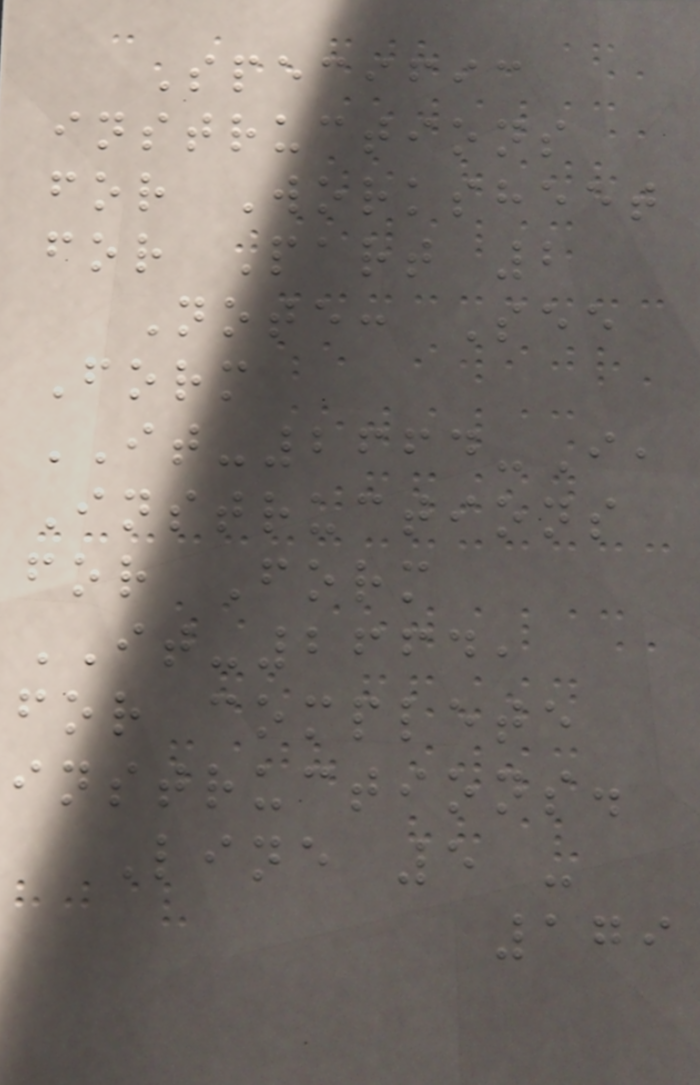Specific
instructions
for Worksheet
for Part 2
Note: See
Form
IT-2664-I,
Instructions
for Form
IT-2664,
for complete
instructions.
Line 5 -
179
